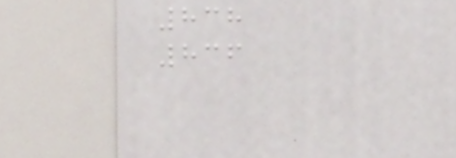838
836
